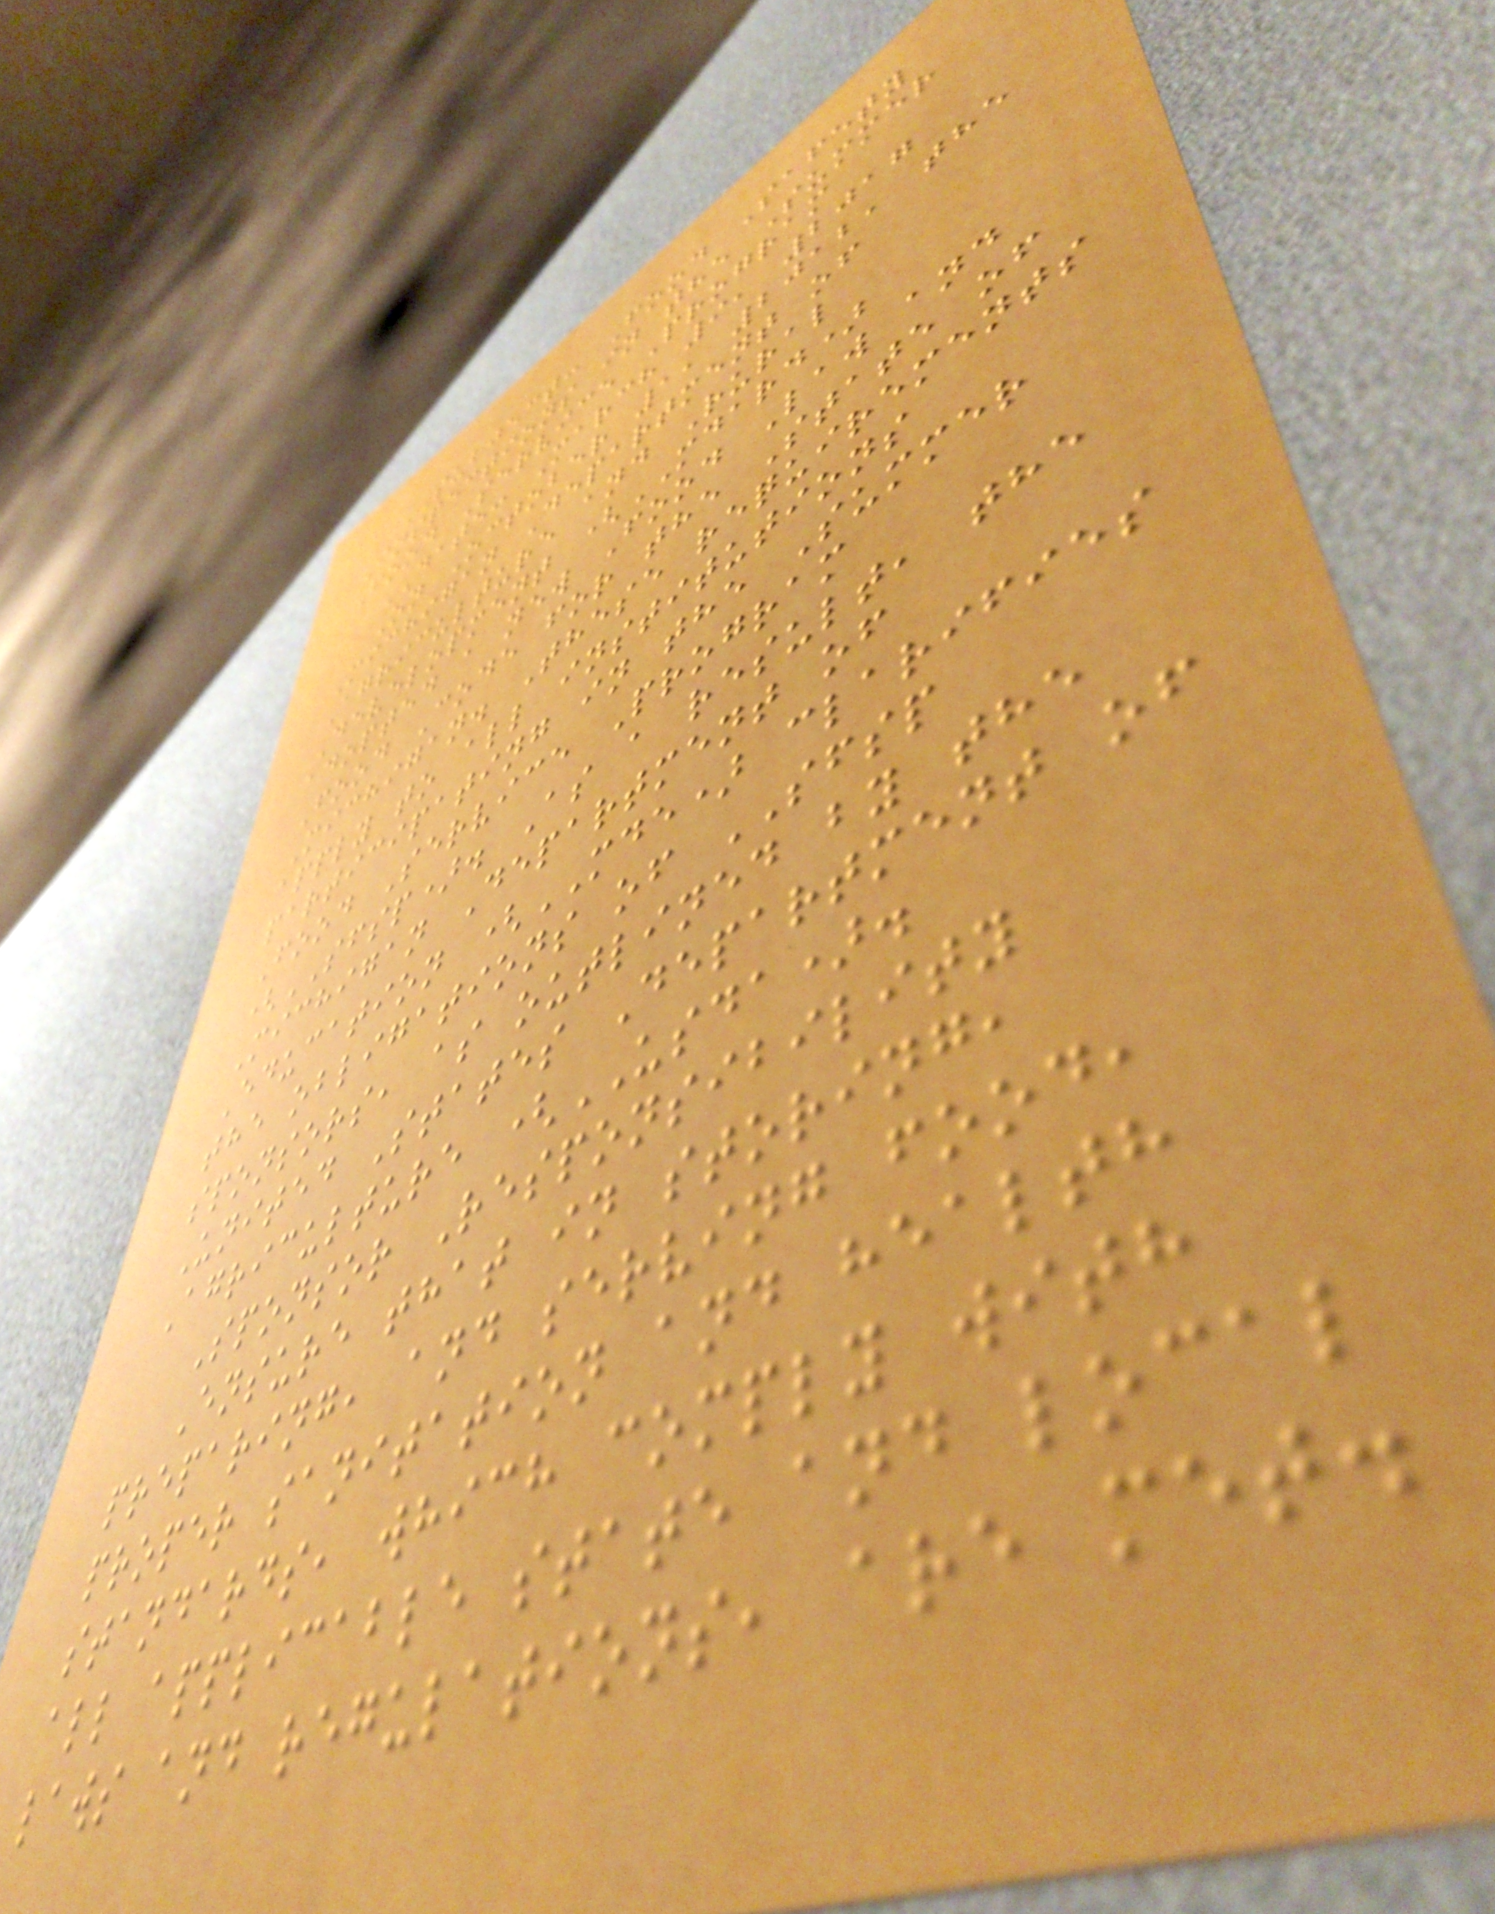SUBJECT: Food Safety
Inspections in the Summer
Food Service Program
DATE: March 9, 2017
On October 1, 2012, the
Michigan Department of
Agriculture and Rural
Development (MDARD)
adopted a new Food Law and
Food Code for the State of
Michigan. These requirements
apply to all institutions
participating in the Summer
Food Service Program
(SFSP). As a result, the
Michigan Department of
Education (MDE) clarifies
the obligations of SFSP
sponsors, as outlined by the
United States Department of
Agriculture (USDA).
Sponsor Responsibility
Ensure that in storing,
preparing, and serving food,
proper sanitation and health
standards, which comply with
all applicable state and local
laws and regulations, are met.
